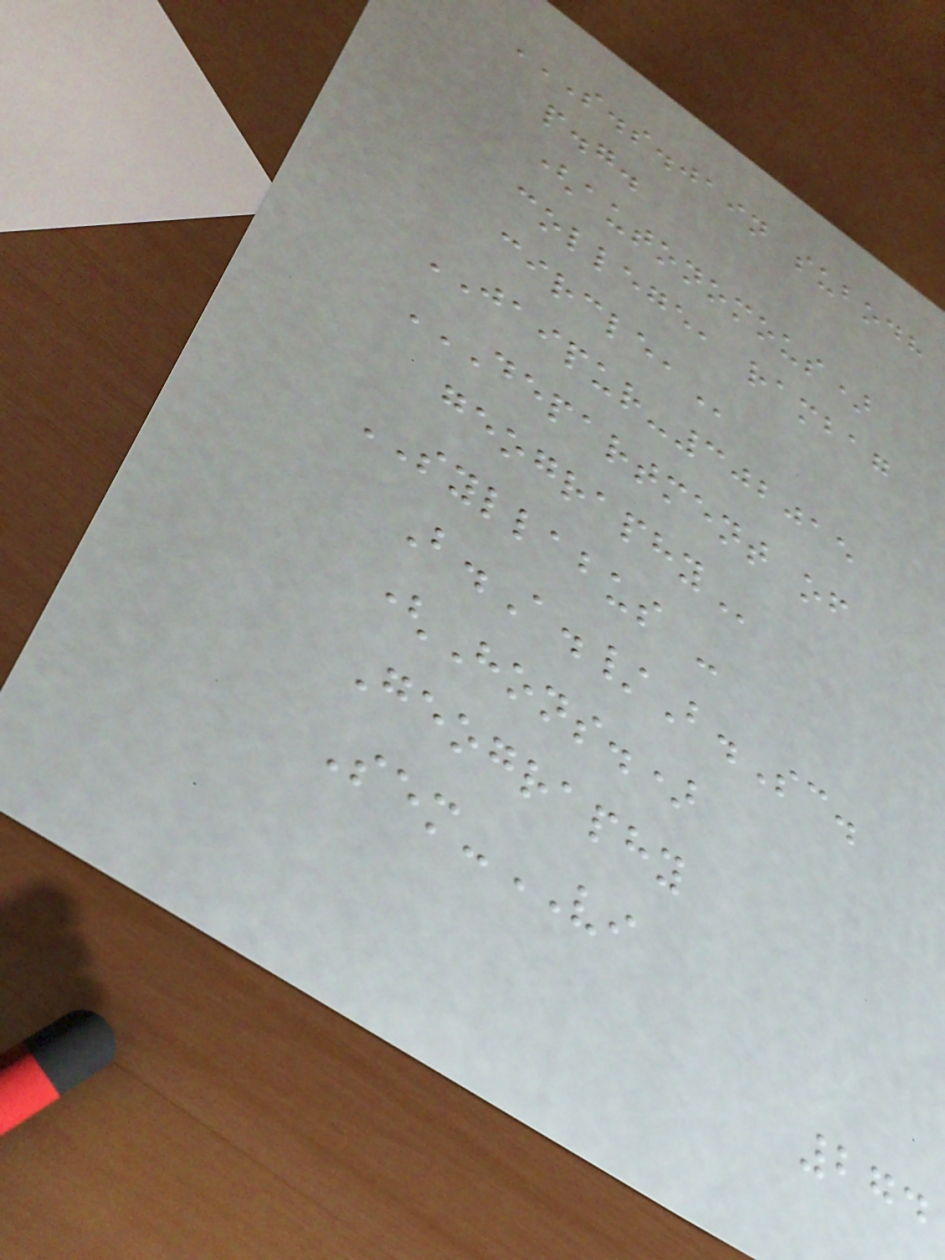S.S.JAIN SUBODH
P.G.
(AUTONOMOUS)
COLLEGE, RAMBAG
CIRCLE,
JAIPUR-302015
DEPARTMENT OF
GEOGRAPHY
SYLLABUS -
B.A./B.Sc.
(Hons.)
Geography
Sem-VI
274
